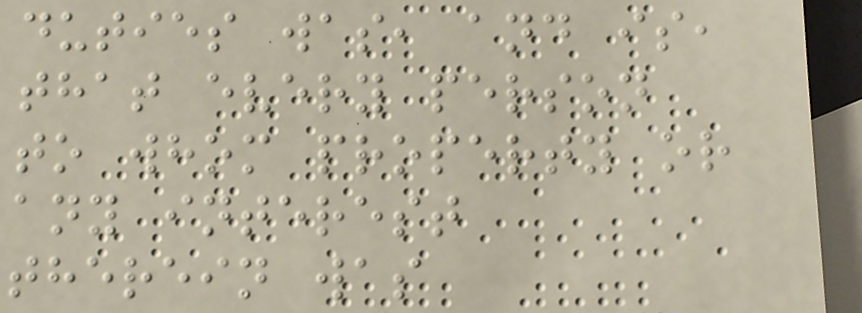duties was, and is,
that every person
to whom property or
any interest
therein was
